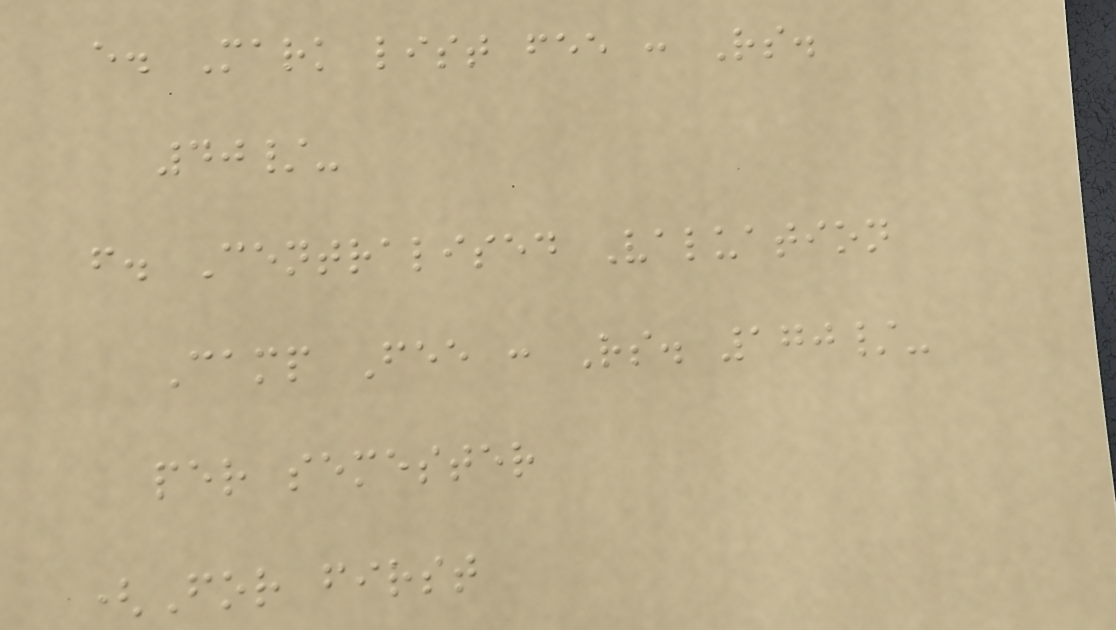e. Mark list fee : Rs.
40/-
f. Centralised Valuation
Camp Fee : Rs. 170/-
per semester
(For first
